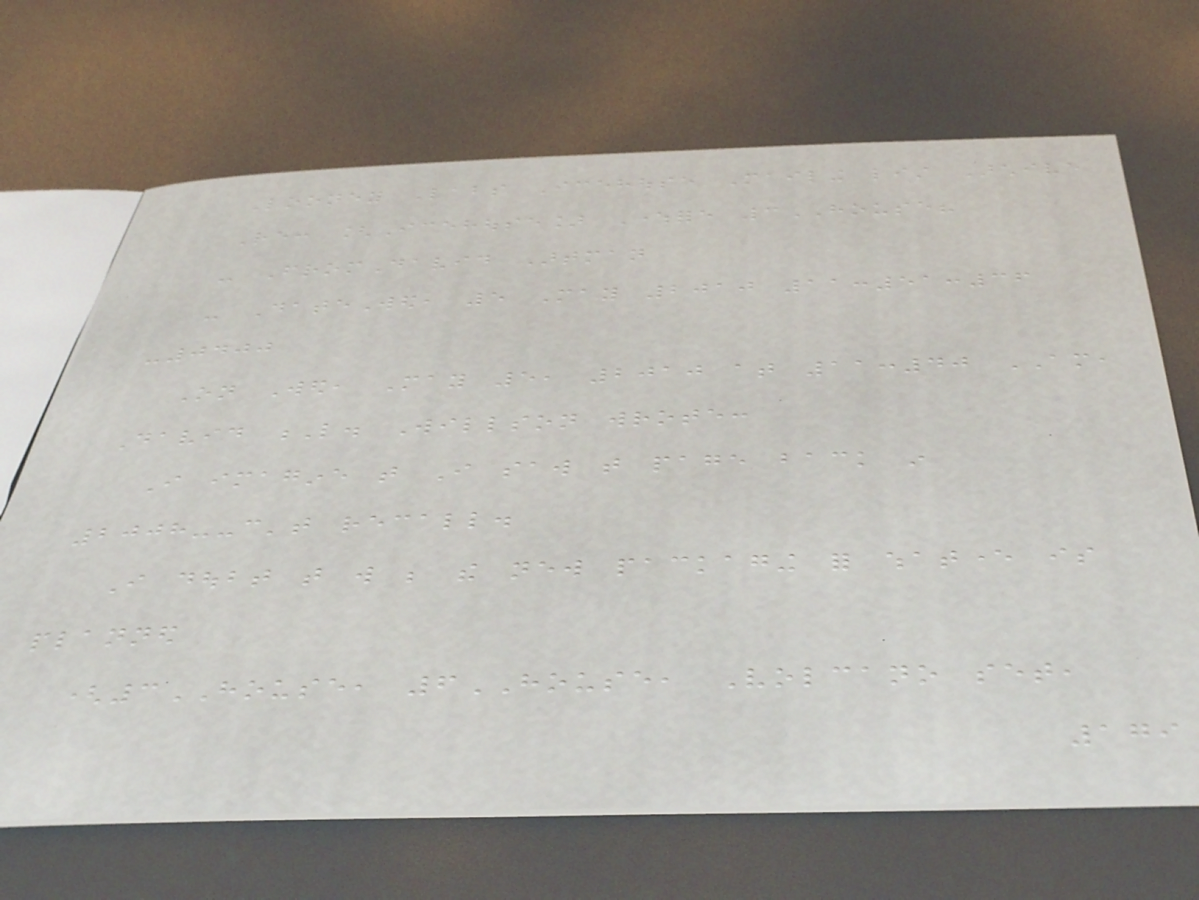Looney Labs Icehouse Mailing list Archive
Re: [Icehouse] Wherefore 3HOUSE?
- FromDavid Artman
- DateWed, 5 May 2010 11:51:36
-0400
On Wed, May 5, 2010 at 11:40 AM,
David L. Willson wrote:
I imagine that I saw that page back in
2008--can't recall.
I doubt that will be the new packaging for whatever is
planned
(3HOUSE, 6HOUSE, Volcano set,
179
